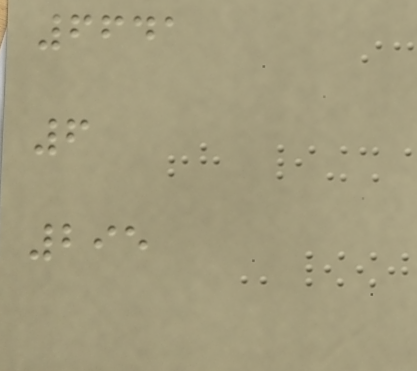6641
6
295
